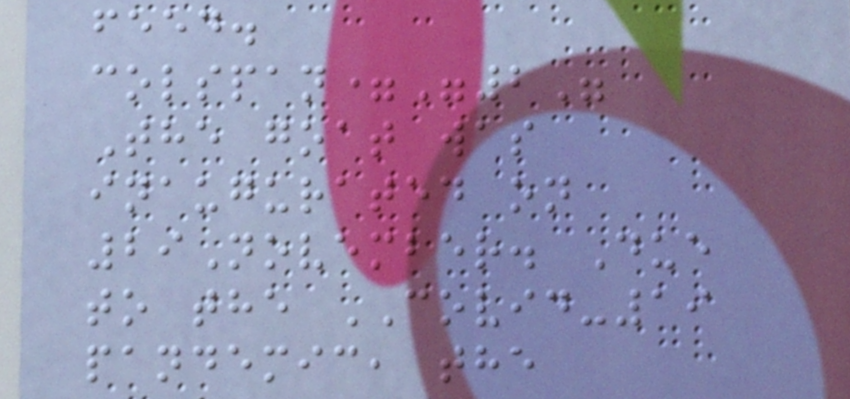feed.
colspan="2"
The goat was
inaugurated on
29November. Due
to the COVID-19
pandemic, the
